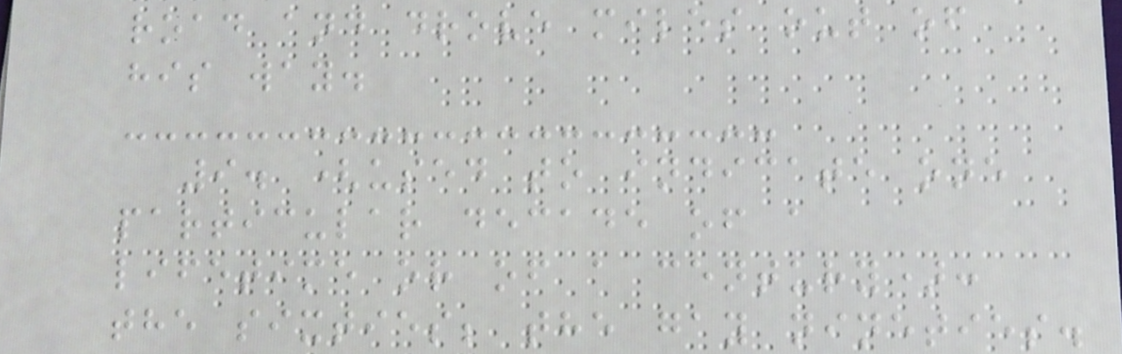road and drove miles out of
his way.
9. (used to indicate one
particular decade of a
lifetime or of a century):
the sixties; the gay nineties.
